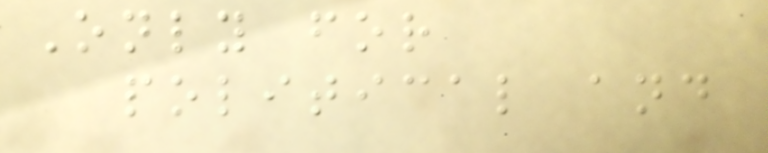Only for
political and
